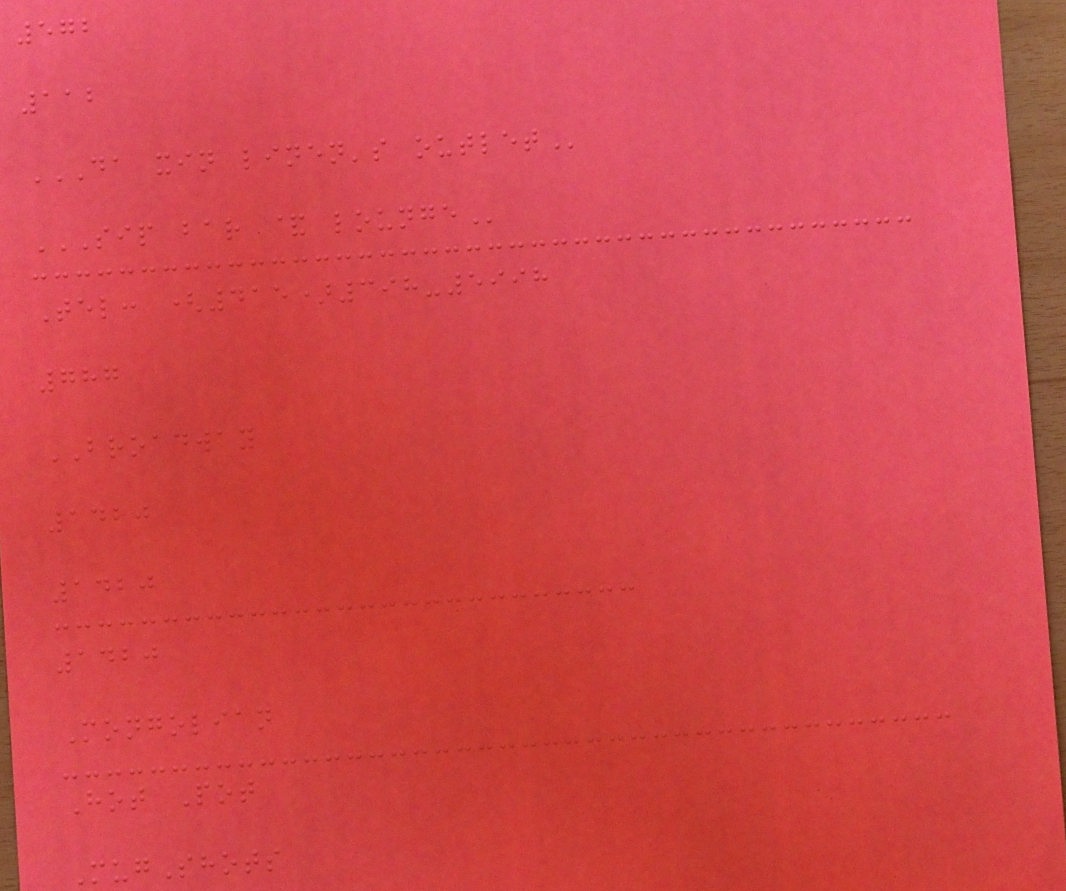572
112
DA XIN LINEN'S OUTLET
SIP BAR & LOUNGE
Tel: (415)398-5998
787
BROADWAY
1420
1420
1420
Mongolian
Hot Pot
MugShots
